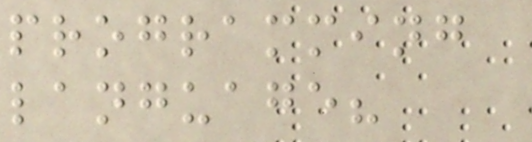programming
language?
